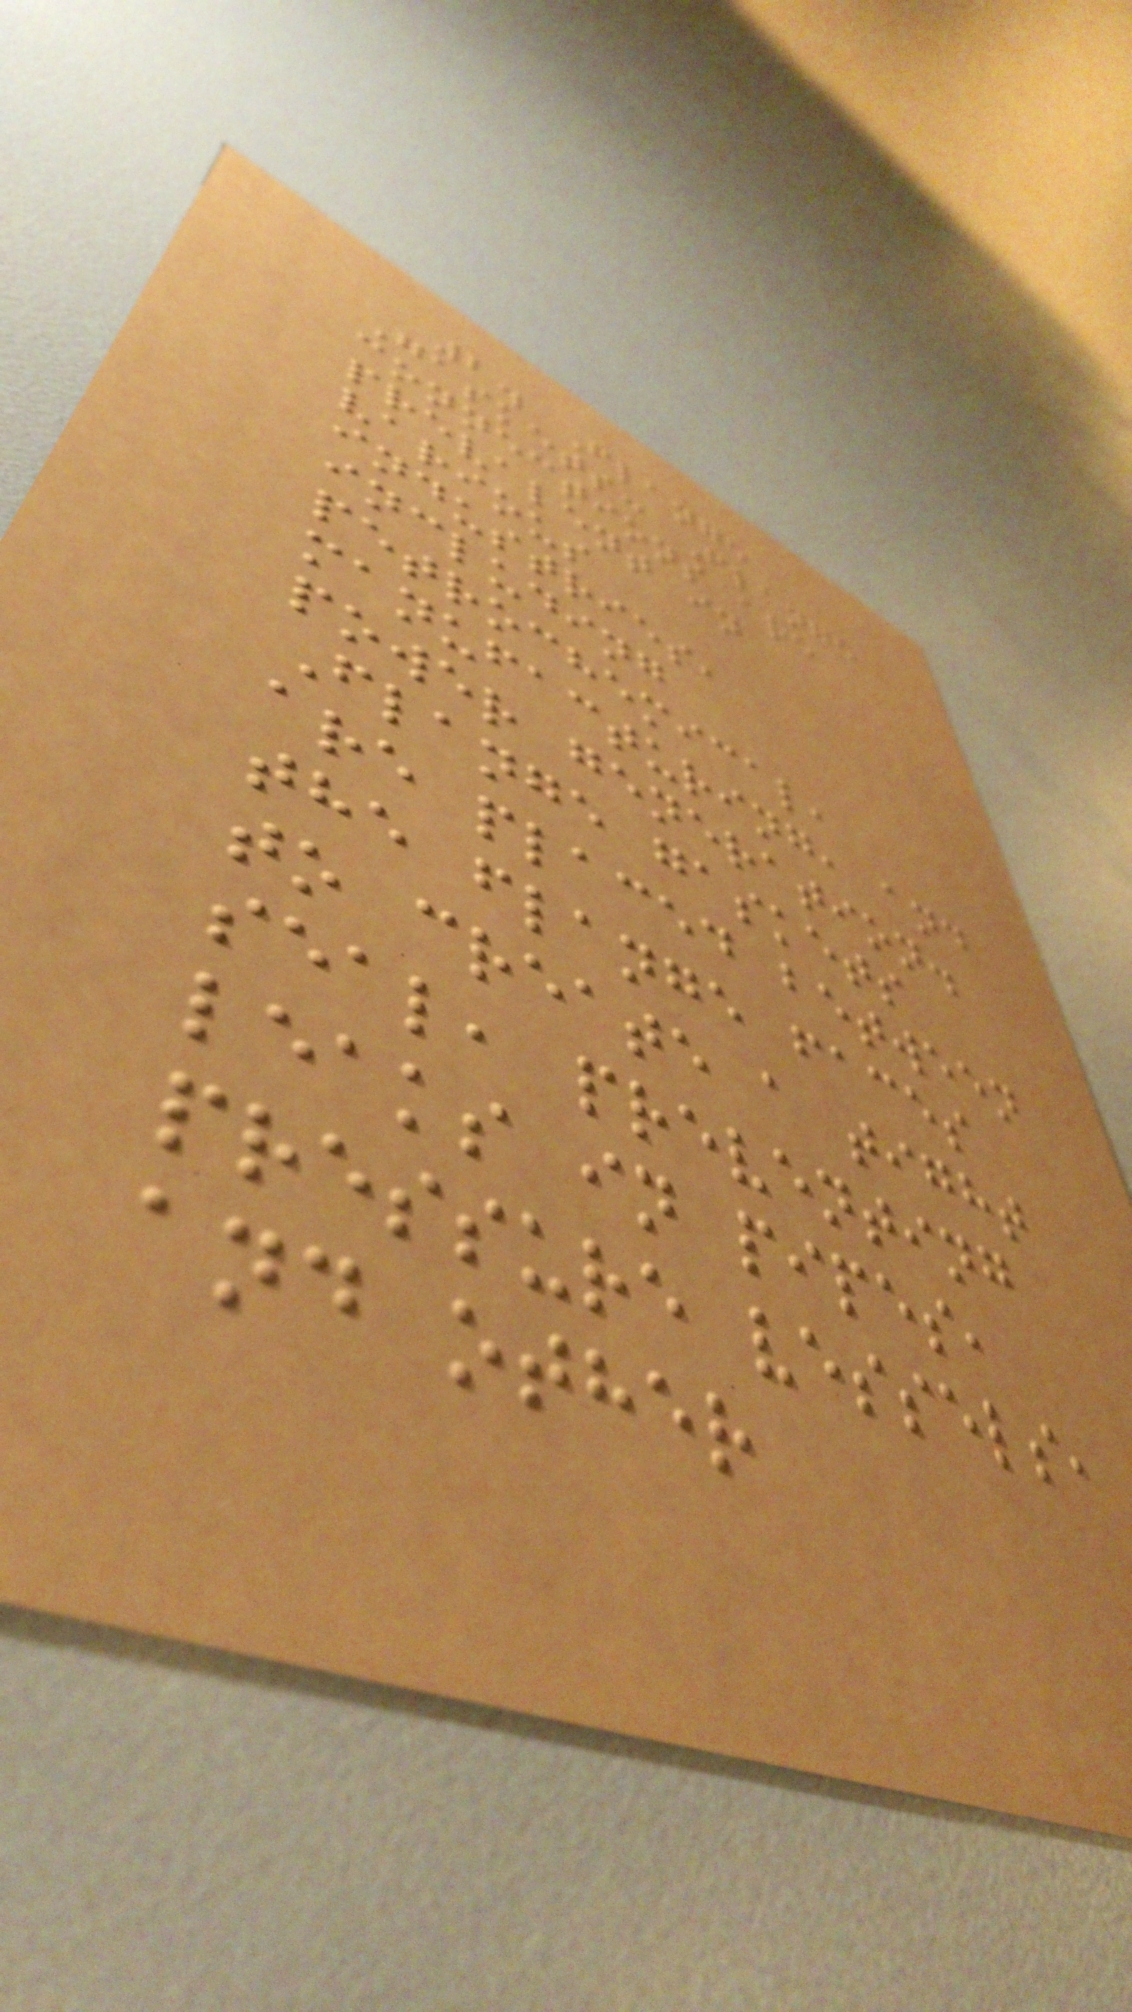2. Flange
Gaskets: Flange
connections are
prevalent in
various
industries,
including
petrochemical,
manufacturing, and
power generation.
Flange gaskets
are placed between
the flange faces
to create a tight
seal, preventing
leaks in pipes,
pressure vessels,
and other
